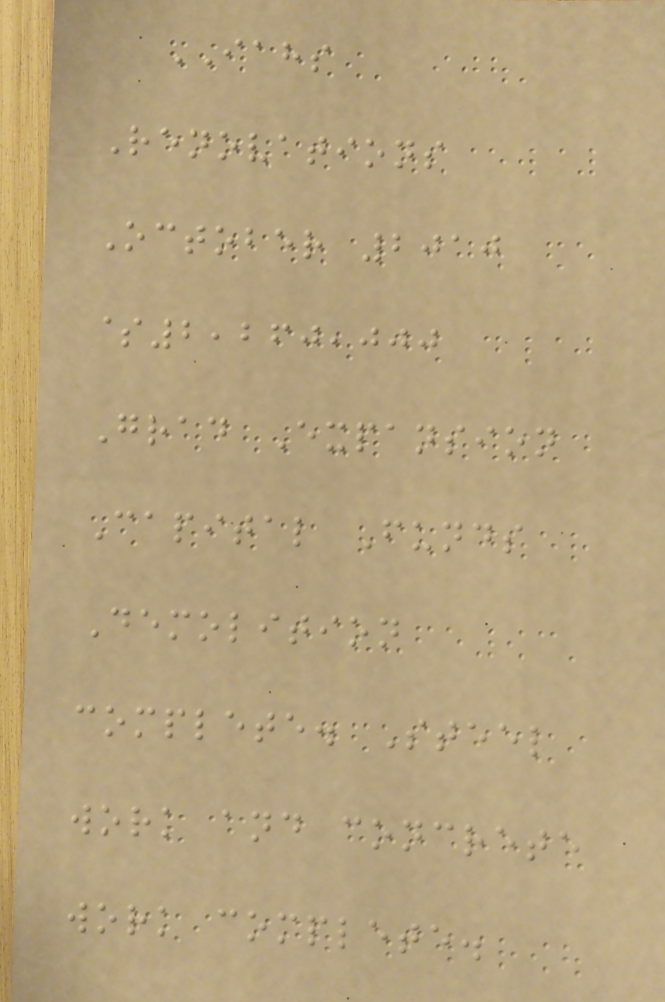IAHS
Renovations
October 2010
$2,260,000
Grad Expansion
Capital Funds
Demolition
complete. Steel
work and concrete
work complete.
